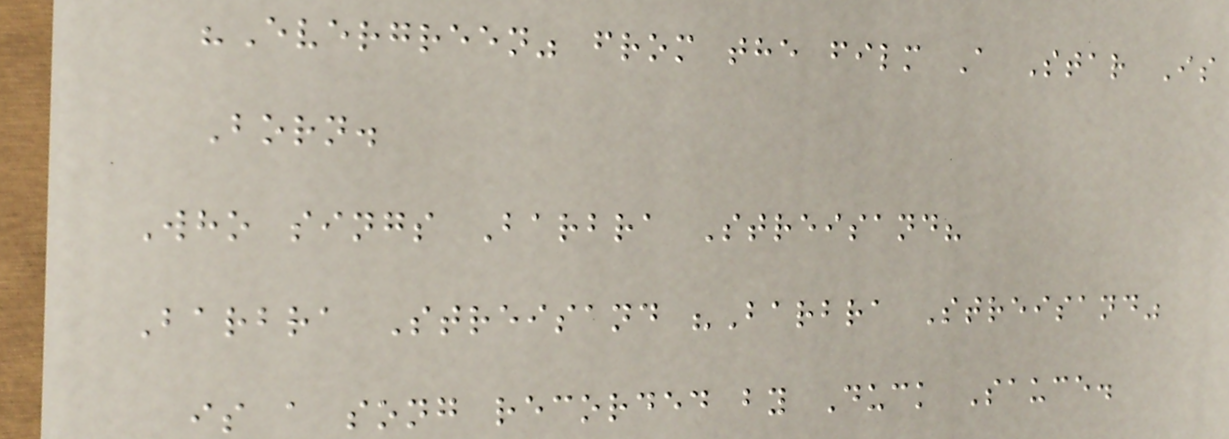"Evergreen" from the film A Star Is
Born.
Who sings Barbra Streisand?
Barbra Streisand "Barbra Streisand"
is a song recorded by Duck Sauce.
